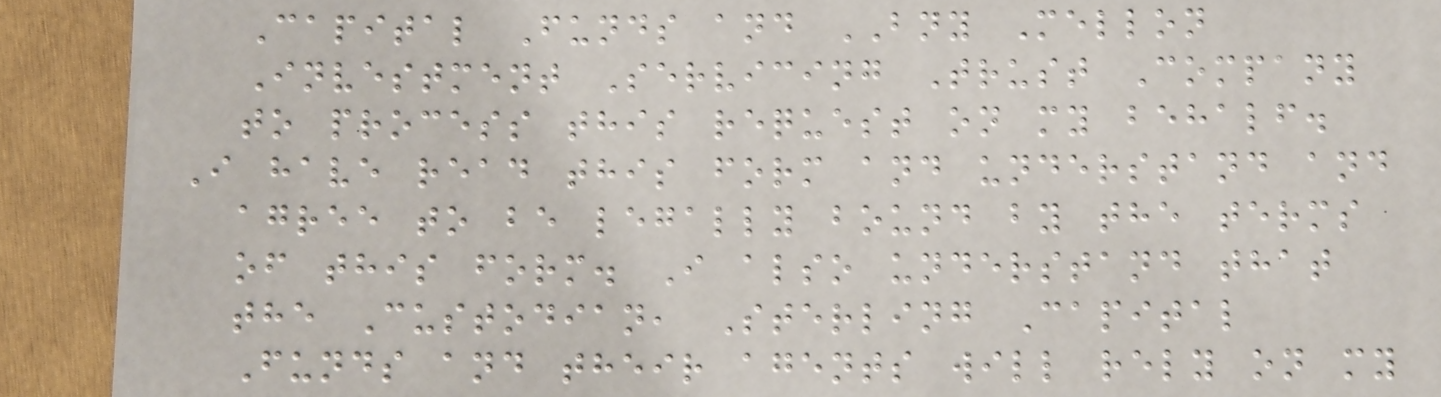Capital Funds and BNY Mellon
Investment Servicing Trust Company
to process this request on my behalf.
I have read this form and understand and
agree to be legally bound by the terms
of this form. I also understand that
the Custodian, Sterling Capital
Funds and their agents will rely on my
